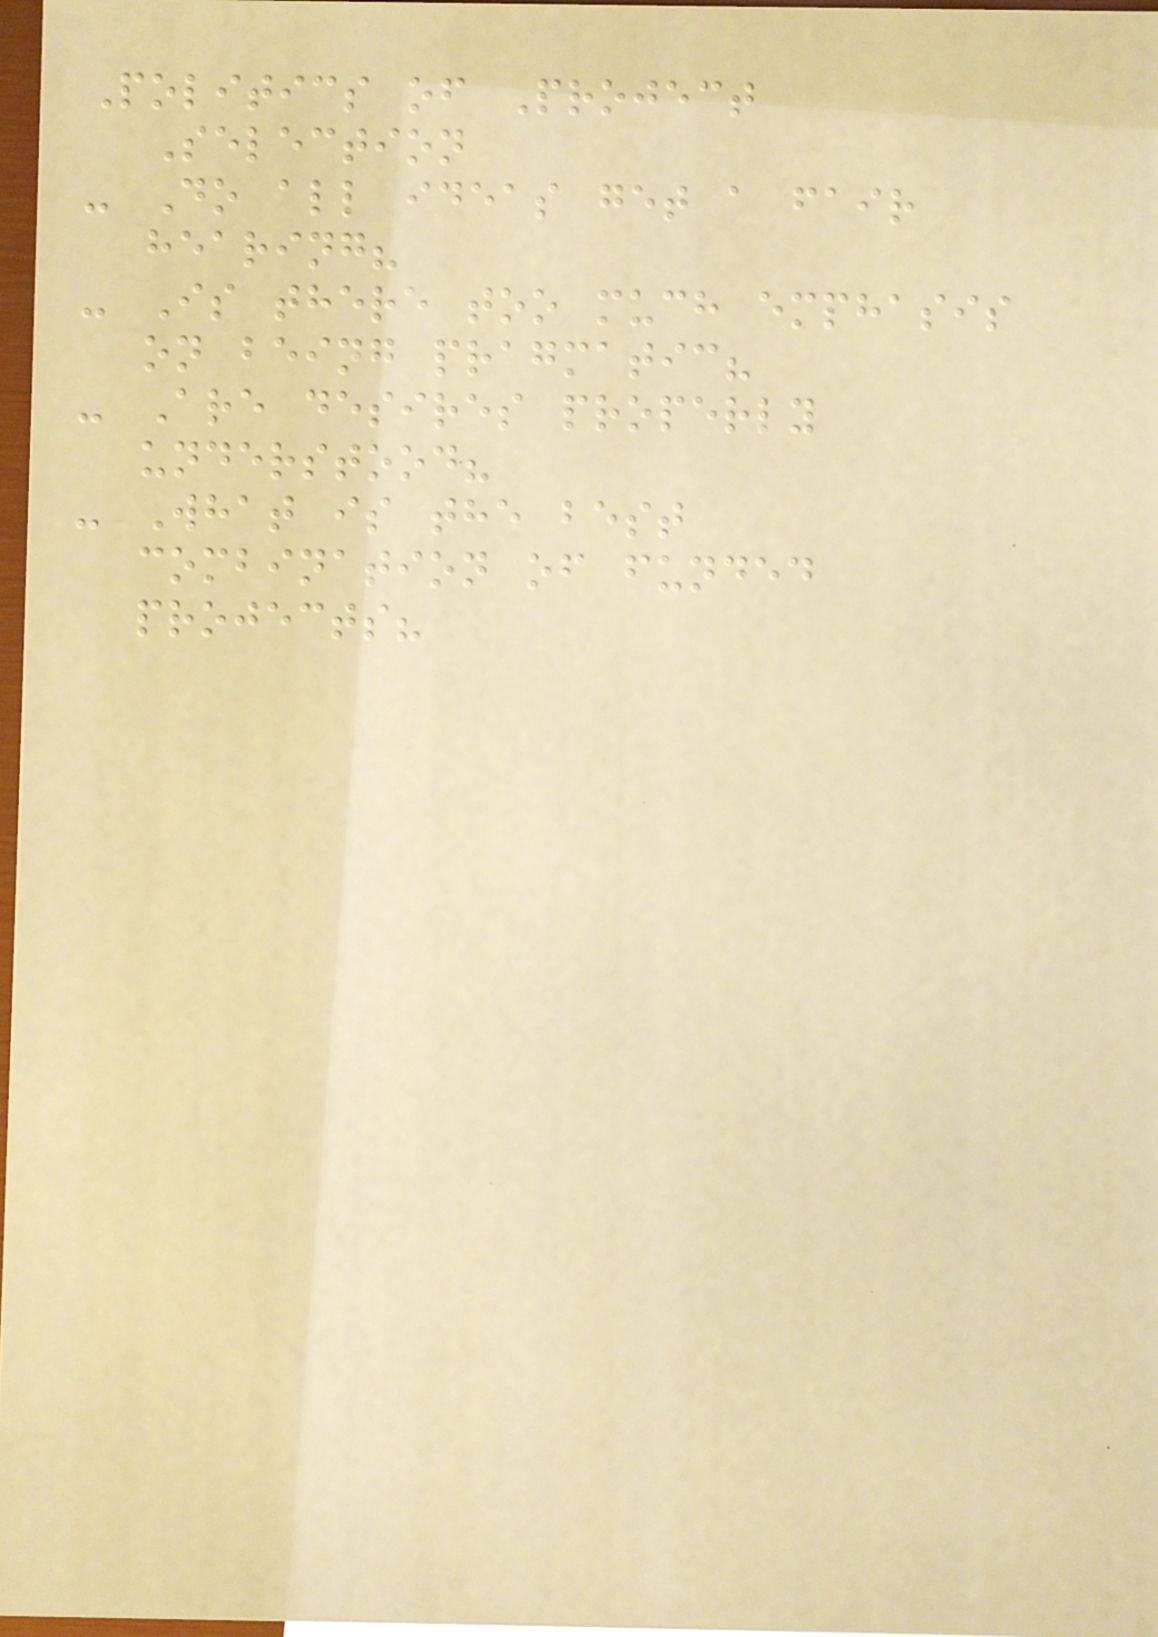Politics of Project
Selection
- Do all ideas get a fair
hearing?
- Is there too much emphasis
on being pragmatic?
- Are desires properly
understood?
- What is the best
combination of funded
projects?
